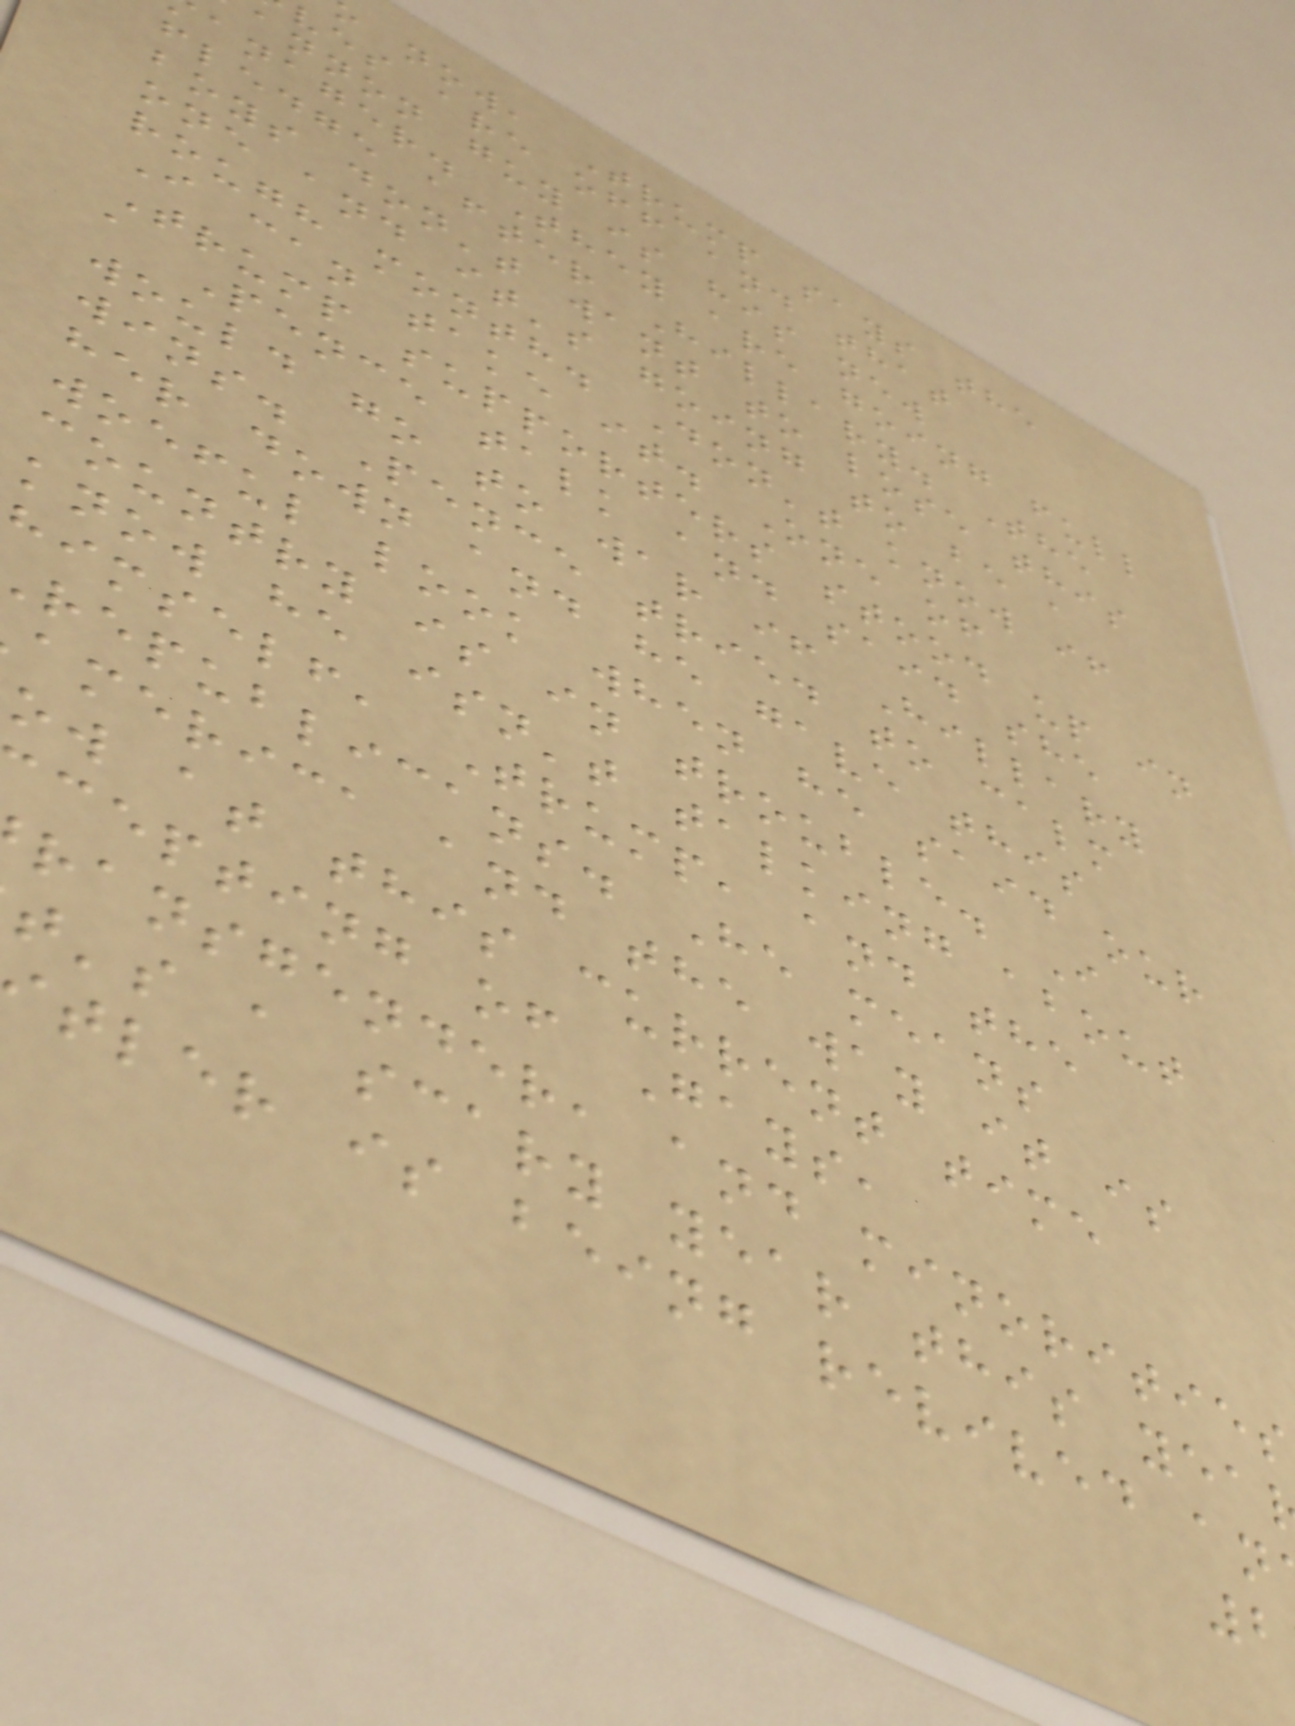now, Trump says the
ves are off and that
annon guy is his new
anager. They are going full
fledge after Hillary. The
boys don't want to lose this
one and it's going to be a
rough month. Don't know if
I can take it. One of
Trump supporters stood up in
a Pence talk and said she
would go to war if Hillary
wins. Pence tried to calm
her down and he gave this
woeful look when he said our
country is in trouble. I
know he isn't talking about
himself, Trump, and the
republicans. He means
america and the way it is
ow at this current time
cepting of Gays,
ransgender, and minorities
t's a scary year this yea
tler is being revived an
